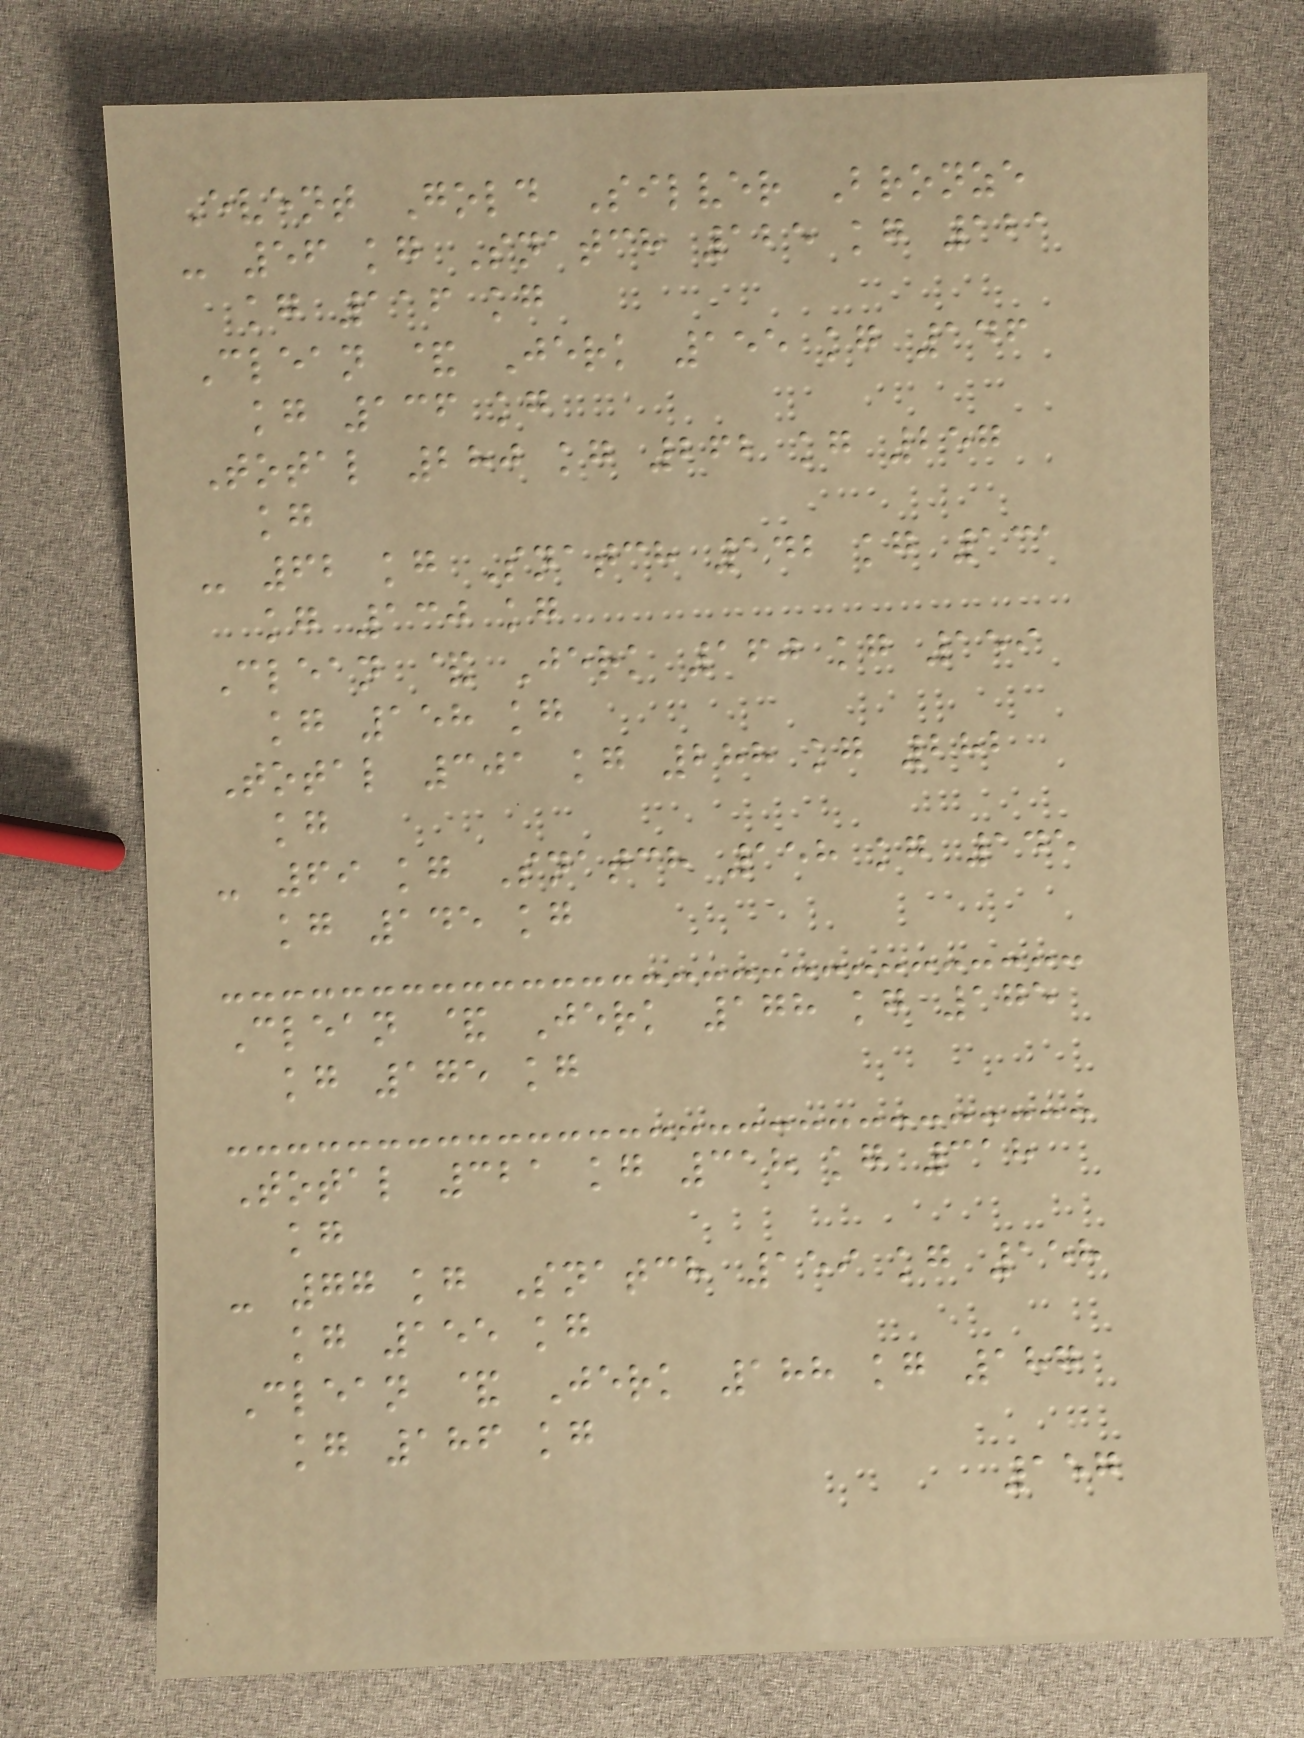Event Gold Silver Bronze
- 56 kg Snatch 125 kg 121
kg 116 kg
Clean & Jerk 155 kg 146
kg 136 kg
Total 280 kg 262 kg 257
kg
- 62 kg Snatch 142 kg 131
kg 130 kg
Clean & Jerk 160 kg 159
kg 158 kg
Total 301 kg 288 kg 282
kg
- 69 kg Snatch 158 kg 145
kg 145 kg
Clean & Jerk 178 kg 175
kg 175 kg
Total 321 kg 318 kg 318
kg
- 77 kg Snatch 159 kg 158
kg 155 kg
Clean & Jerk 188 kg 187
kg 186 kg
157
